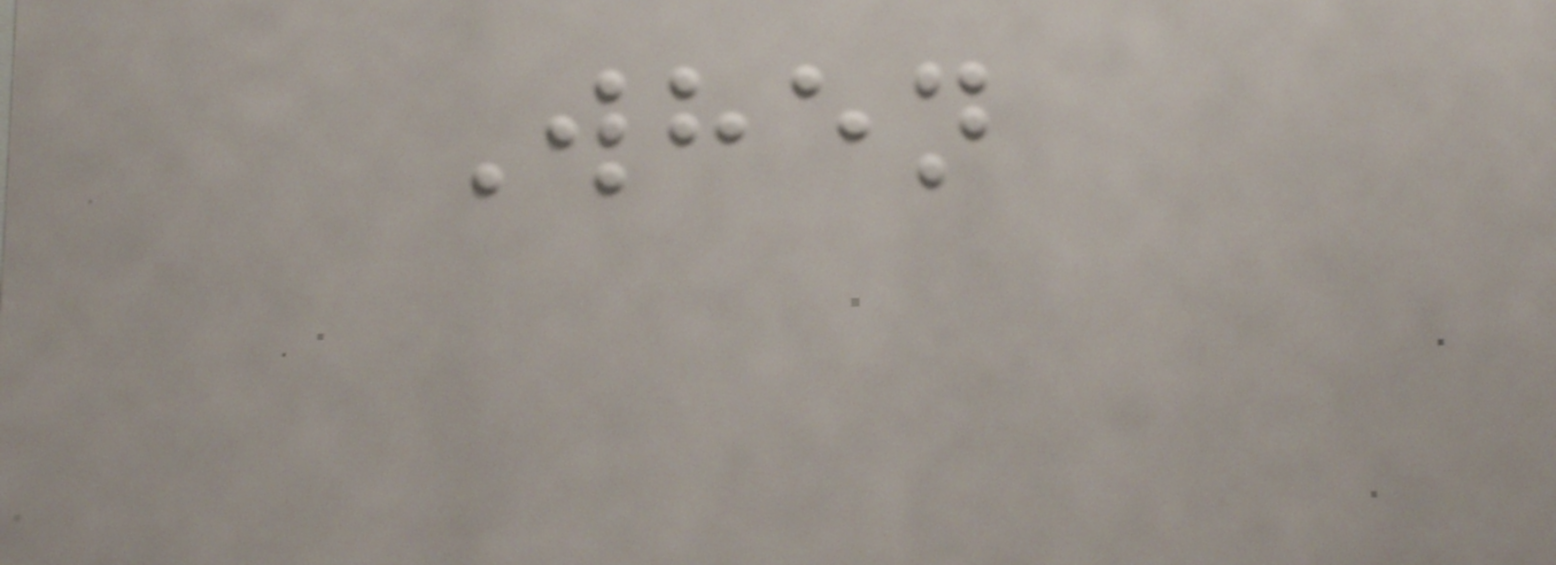When
